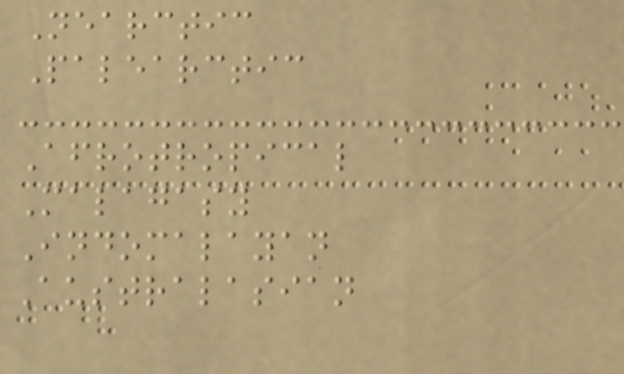Nearctic
Palearctic
Afrotropical
Malagasy
Indomalayan
Australasian
